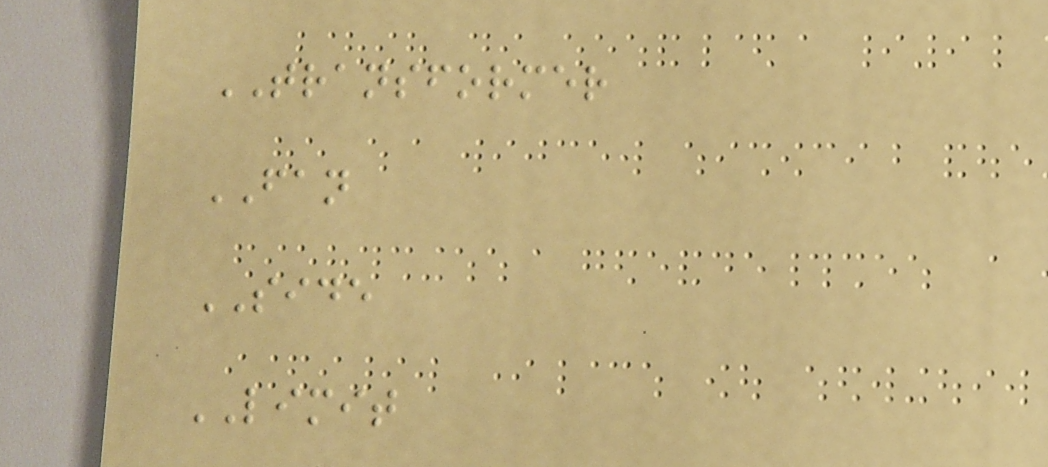TRANSFORMER
FAN
SIDE
LIMIT
